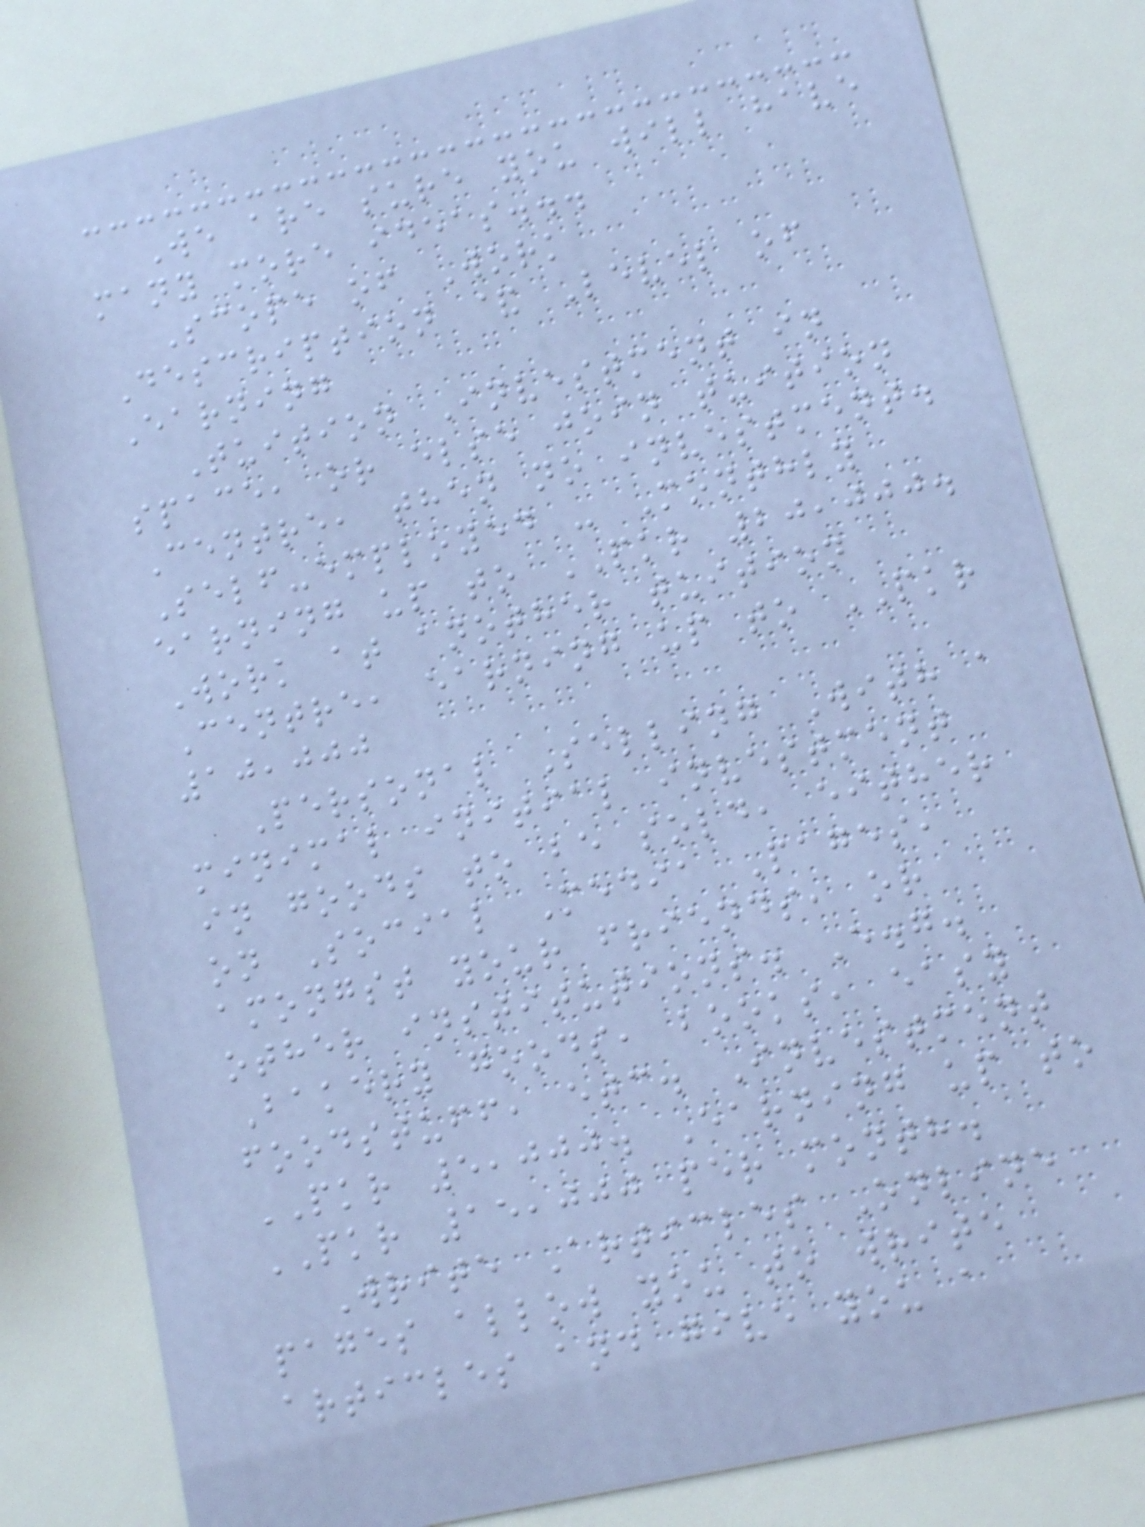We are sure you will have
many more ideas...
Scope of Work
Description & Level of
Earning
Tuition Investment in
space, or else join tuition
Centre, then no investment.
Self-employed - Monthly
earning up to PKR 20,000.
Work at another tuition
Centre, earning up to PKR
10,000
Personal Selling With a
minimal initial investment
in goods to be sold, either
on Social Media Pages,
amongst your friends, or
other institutions. E.g.
Bakery goods, books, easy
foodstuff, etc. Investment
PKR 5,000. Earning up to
PKR 15,000 per month.
Write Articles Online
pages allow you to write
articles and give you a
